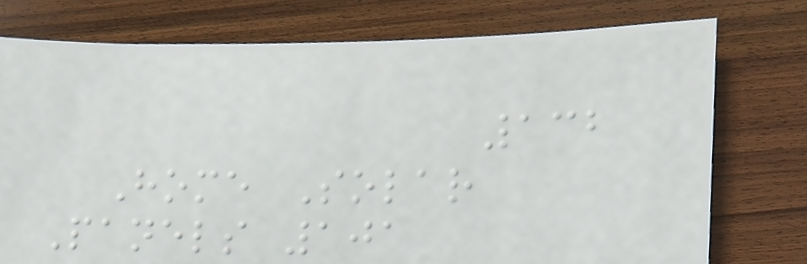132
Home Solar
Panels 101
